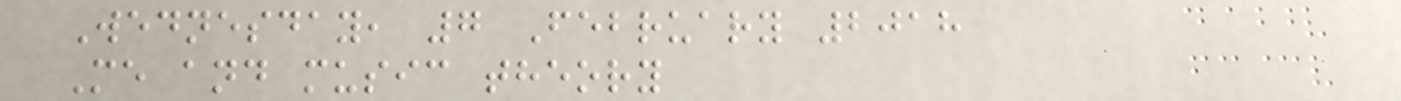Wednesday, 7 February 2018
Me and music theory
